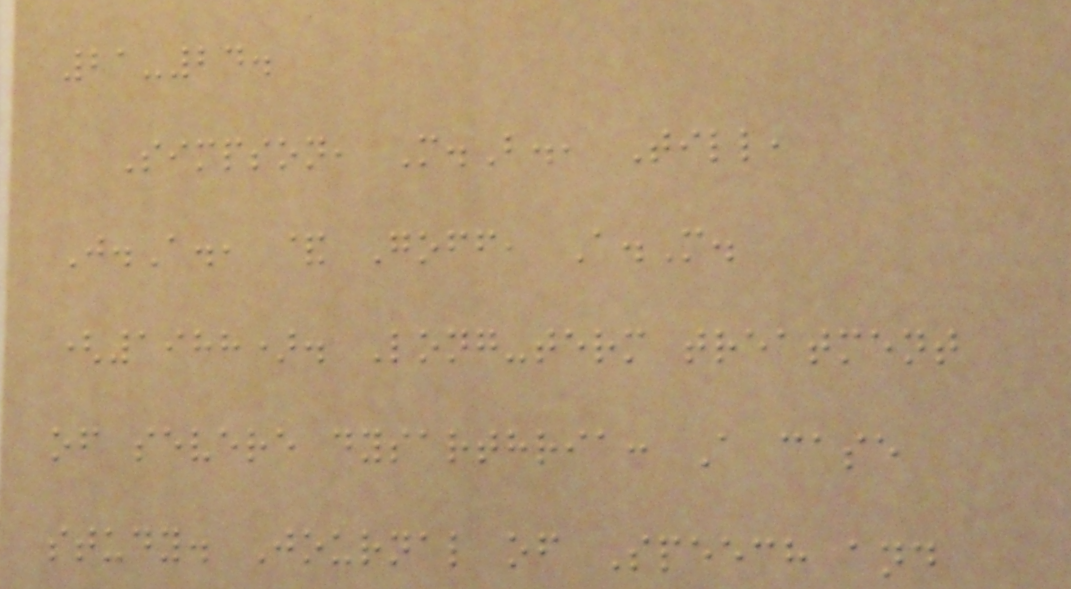21-24.
Simpson, M.B., Till,
J.A., & Goff, A.M.
(1988). Long-term treatment
of severe dysarthria: A case
study. Journal of Speech and
